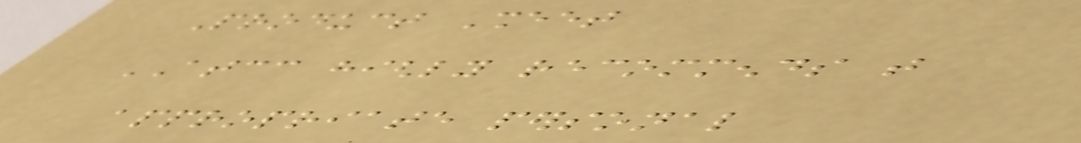Product Sheet
ATCC highly recommends that
appropriate personal
